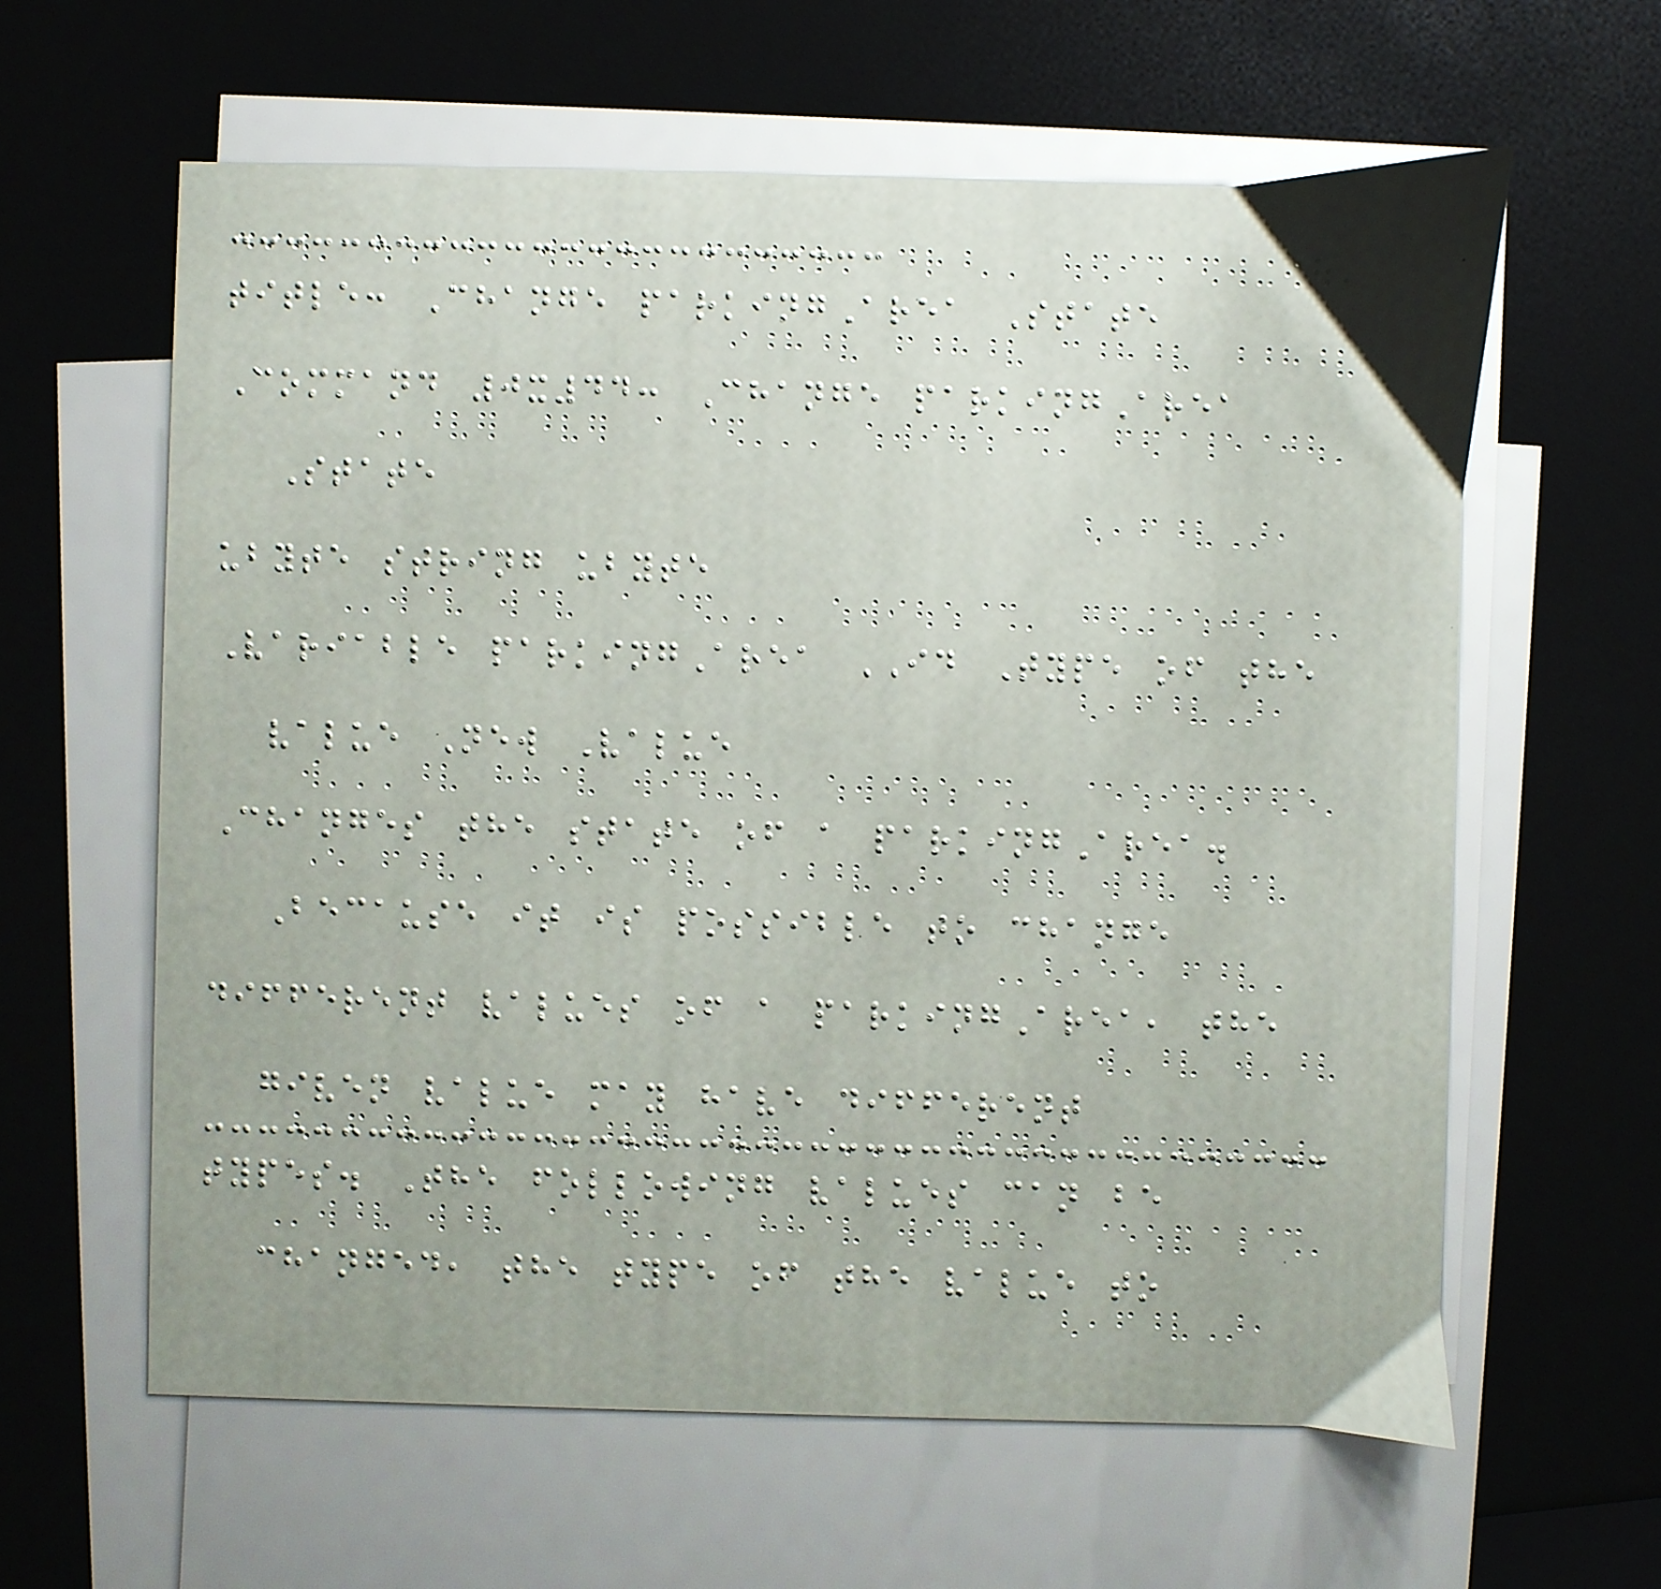title: Change parkingArea State
Command 0x44: Change parkingArea
State
ubyte string ubyte
Variable parkingArea ID Type of the
value New Value
Changes the state of a parkingArea.
Because it is possible to change
different values of a parkingArea, the
given value may have different
types. The following values can be
changed, the type of the value to
